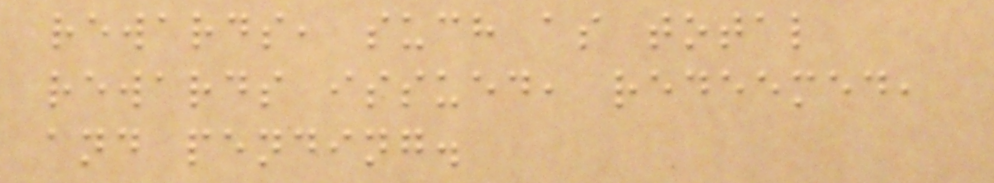rewards, such as total
rewards issued, redeemed,
and pending.
